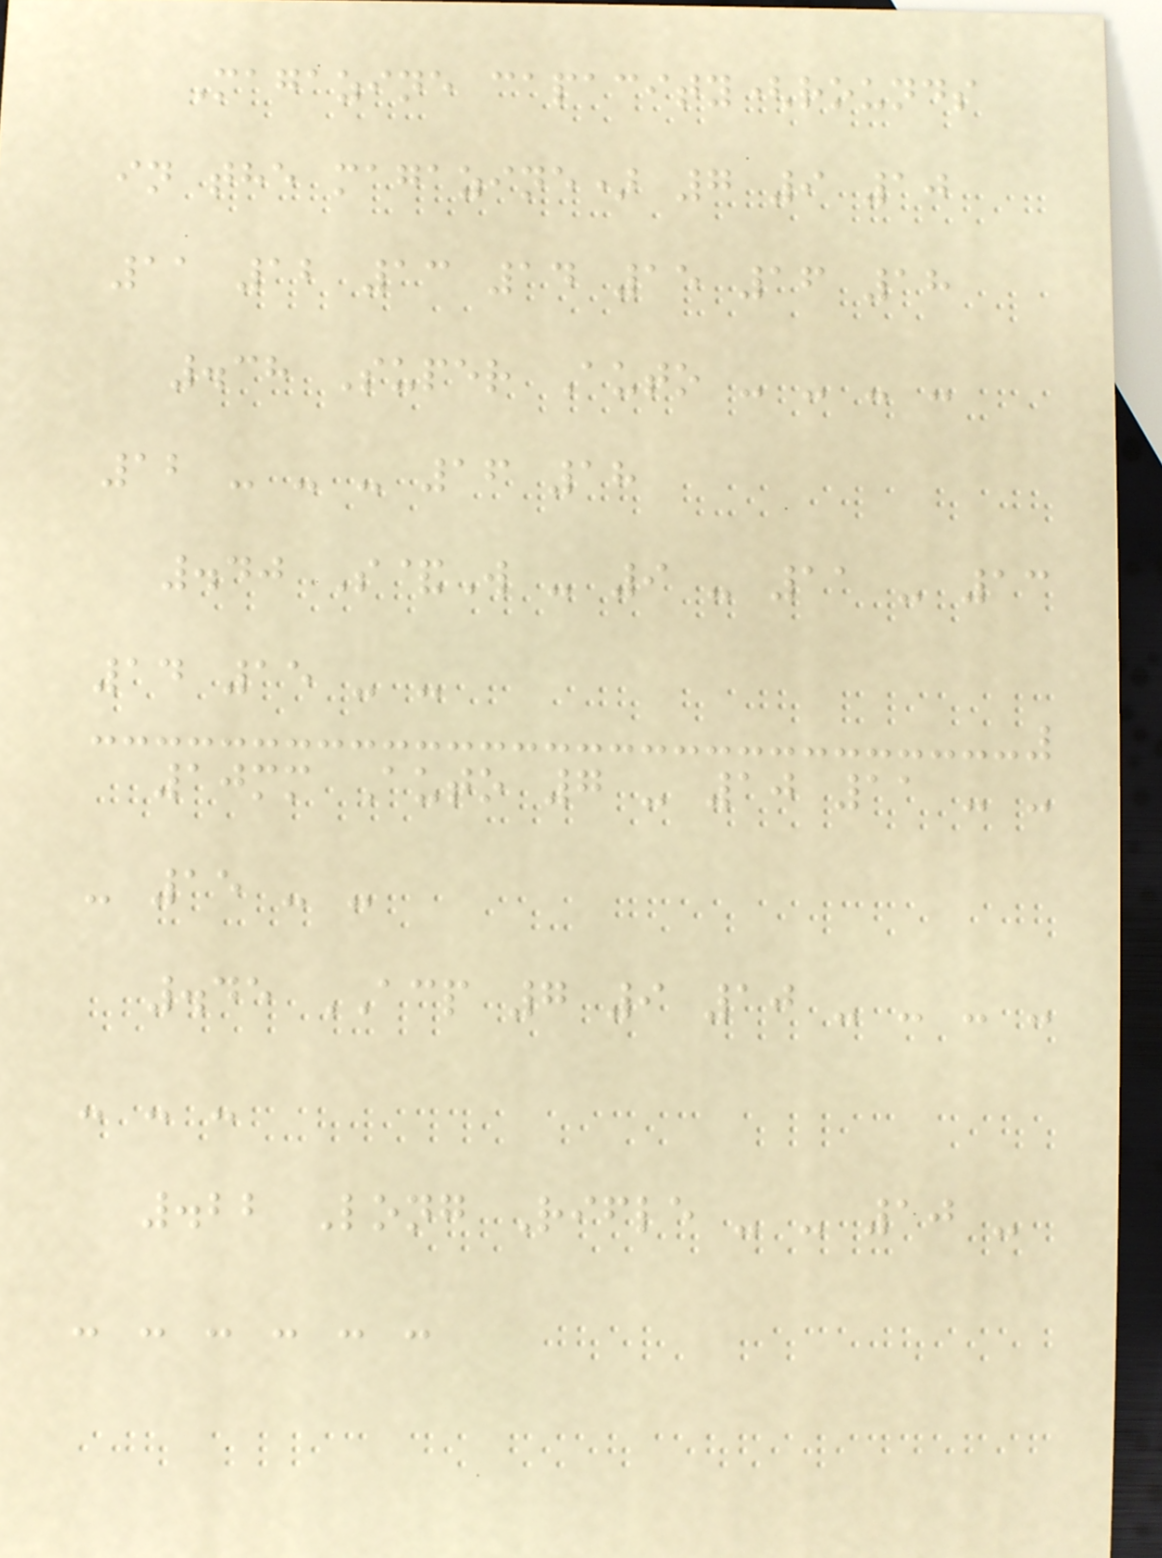Magazine capacity(rounds
in the magazine) 7 9 10
11 12 13 14 15 16 18
.38 Super Auto - - - -
12 - - - 16 18
.40 S&W - 9 - 11 - 13
14 15 - -
10mm Auto 7 - 10 11 - -
- 15 - -
.45 ACP 7 9 10 - - - -
- - -
.22 Long Rifle - - 10 -
- - - - - -
